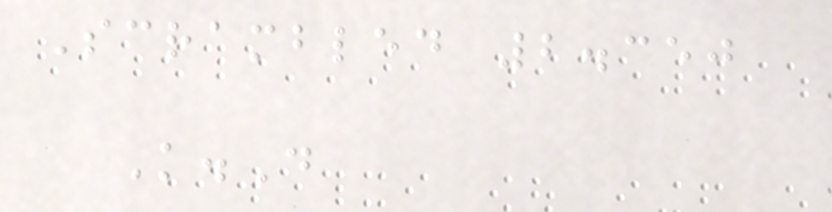Scrambled 2.350
K.D
